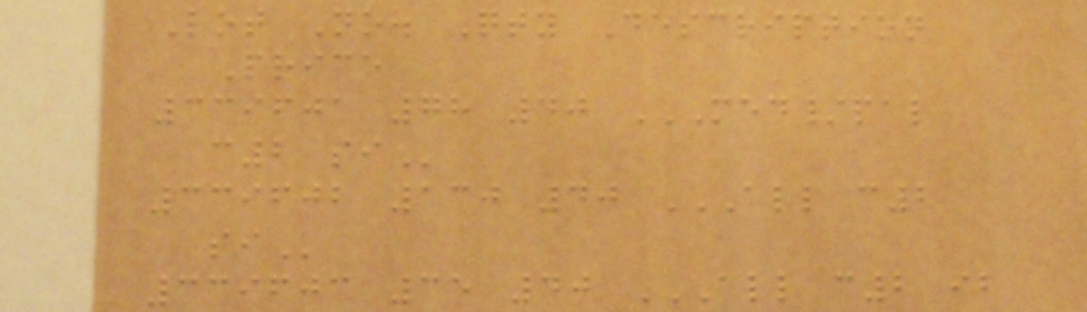Lot No. Qty Description
Price
339601 78 40 MED/PAL
C2 SI
339602 130 40 ALL C2
SI
339603 35 40 ALL C2 IB
